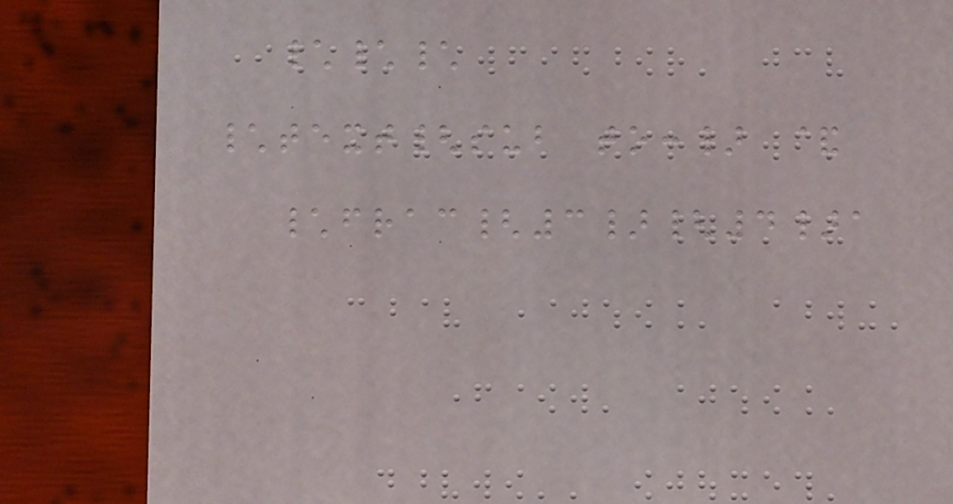\\\
\text{sub to:} &
\frac{3}{4}a
